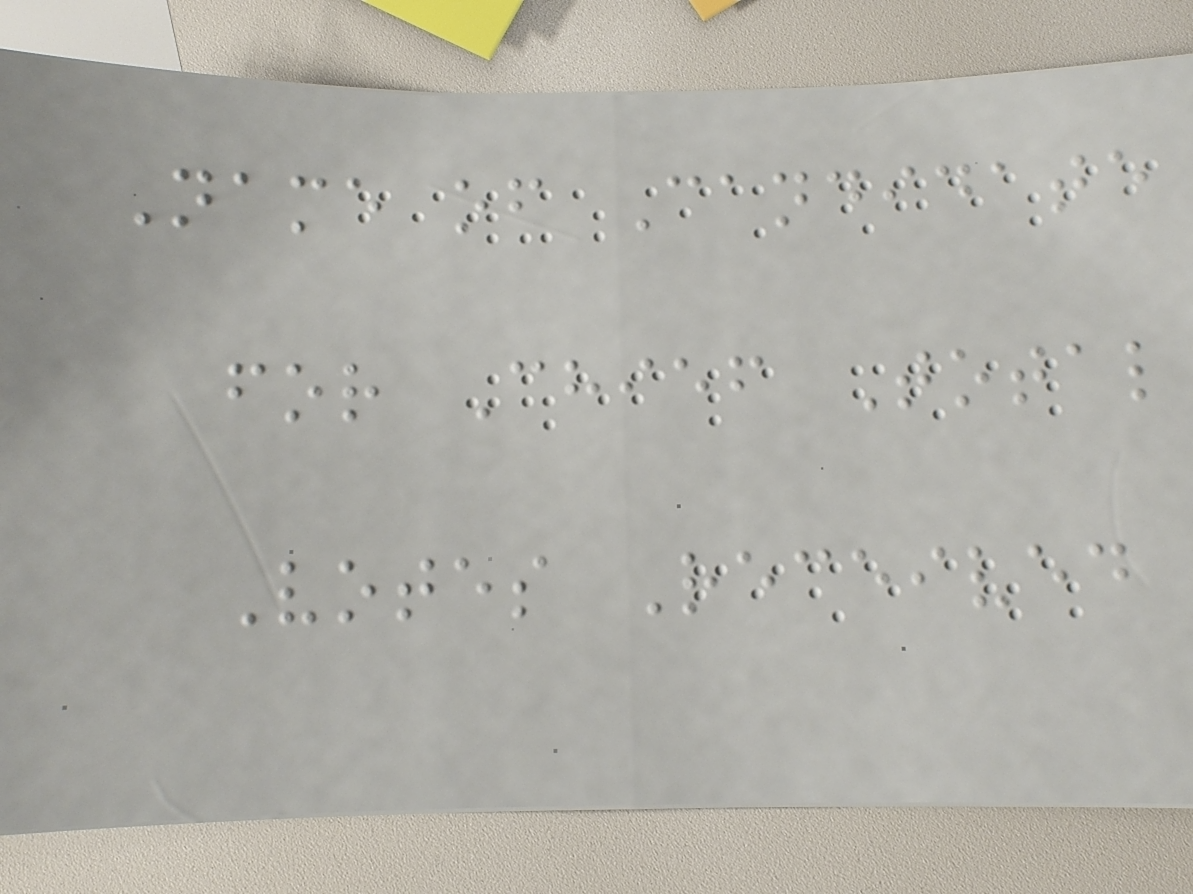Name of Candidate
for Chief Total
Votes Received
